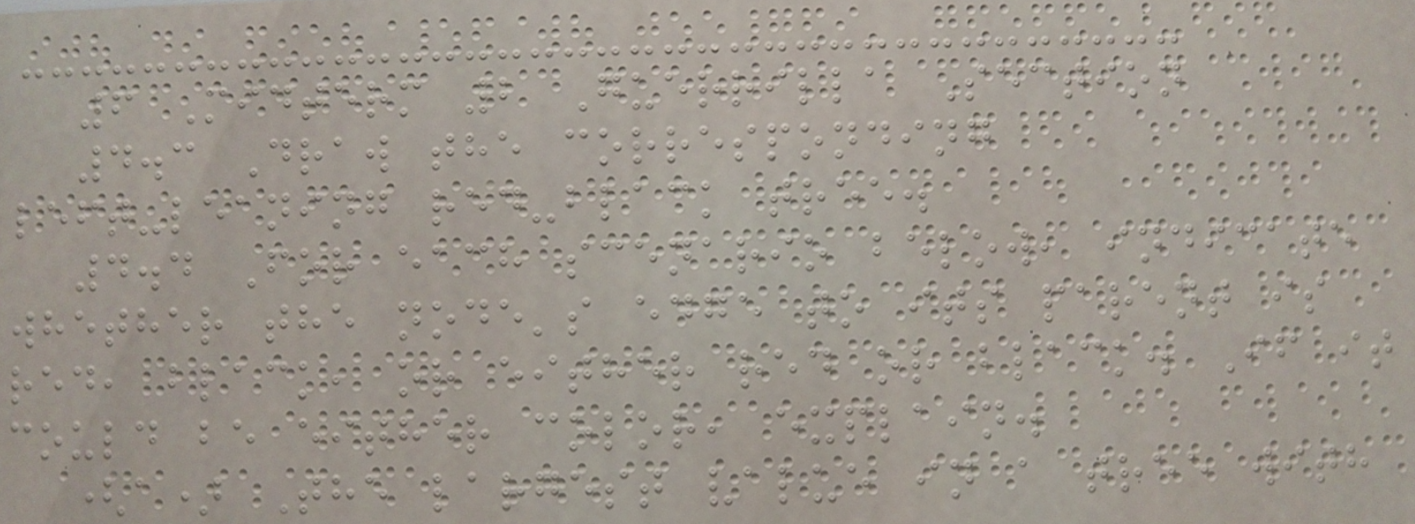6 Midterm 2 Guerrilla Section
4.3 Draw the corresponding
left-leaning red-black tree.
4.4 For each scenario below, indicate
whether the node's edge to its parent is
red, black, or either red or black. If it
could be either color, explain.
(a) The largest value in a tree with
